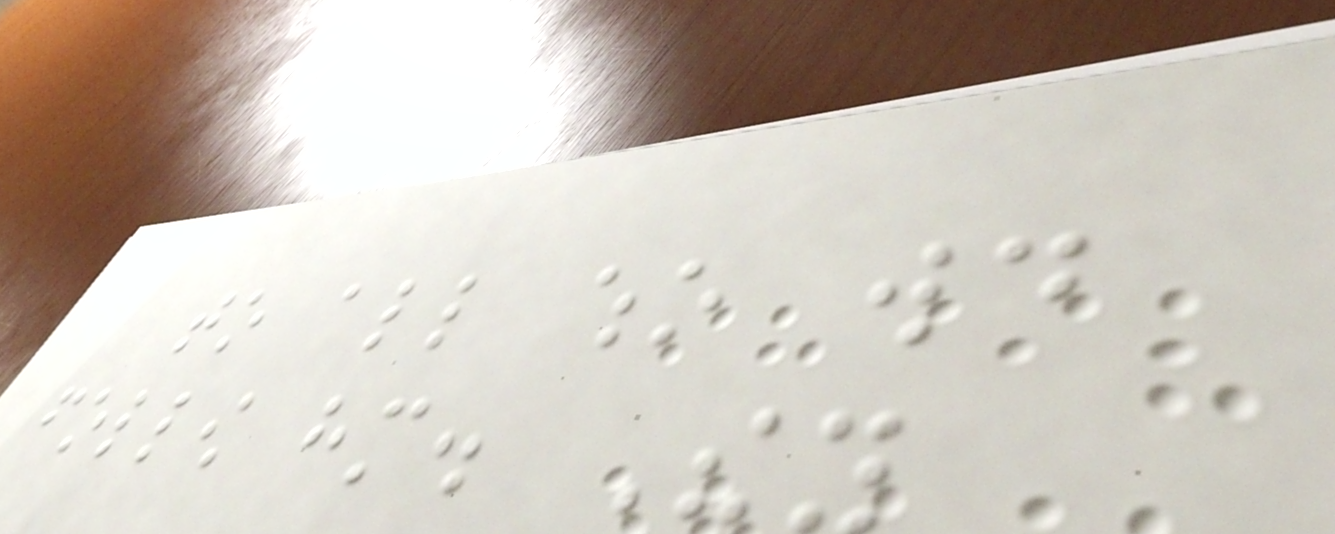to all who would
follow him. They
